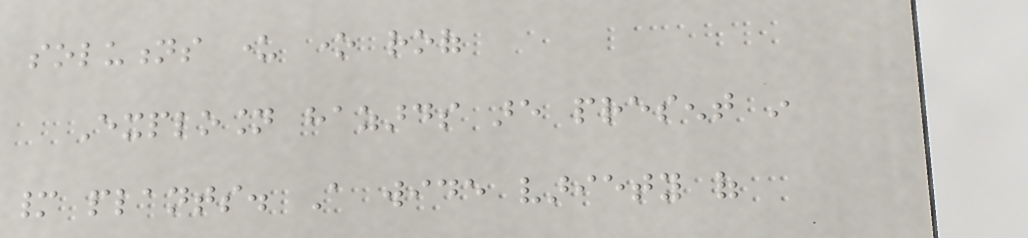solutions under one roof
Explosion hazards are present in
many plants. A wide variety of
